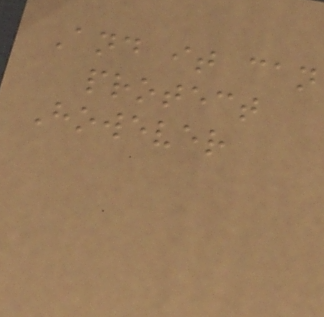And it can
protect
However
